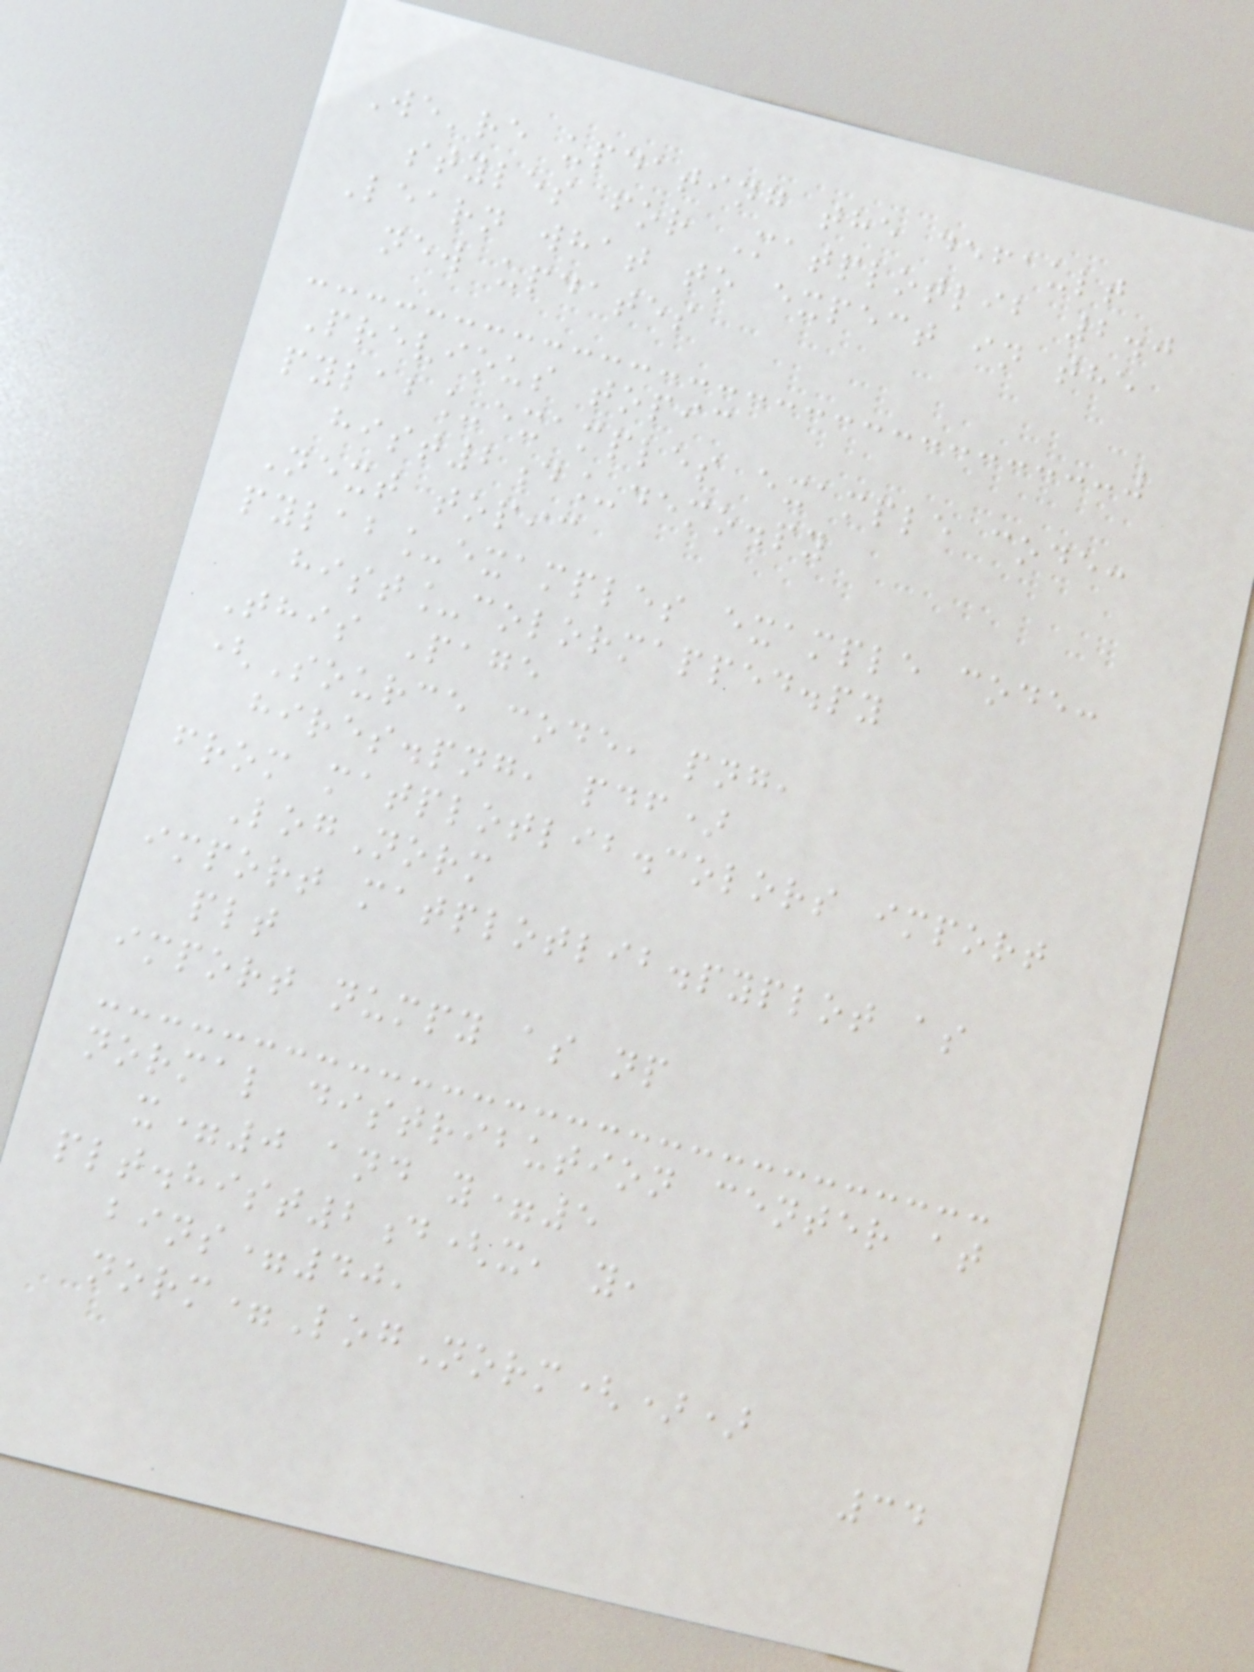We're updating the default
styles for Matplotlib 2.0
Learn what to expect in the
new updates
Previous topic
pylab_examples example code:
hist2d_demo.py
Next topic
pylab_examples example code:
hist_colormapped.py
This Page
(Source code, png,
hires.png, pdf)
from matplotlib.colors import
LogNorm
import matplotlib.pyplot as
plt
import numpy as np
normal distribution center at
x=0 and y=5
plt.hist2d(x, y,
bins=40,
norm=LogNorm())
34
